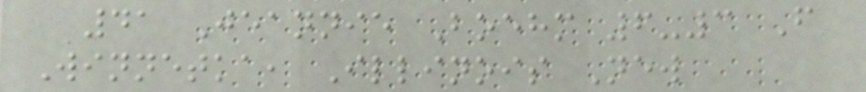41 Jeannie Boehm 6-3 F
Winnetka, Illinois New
